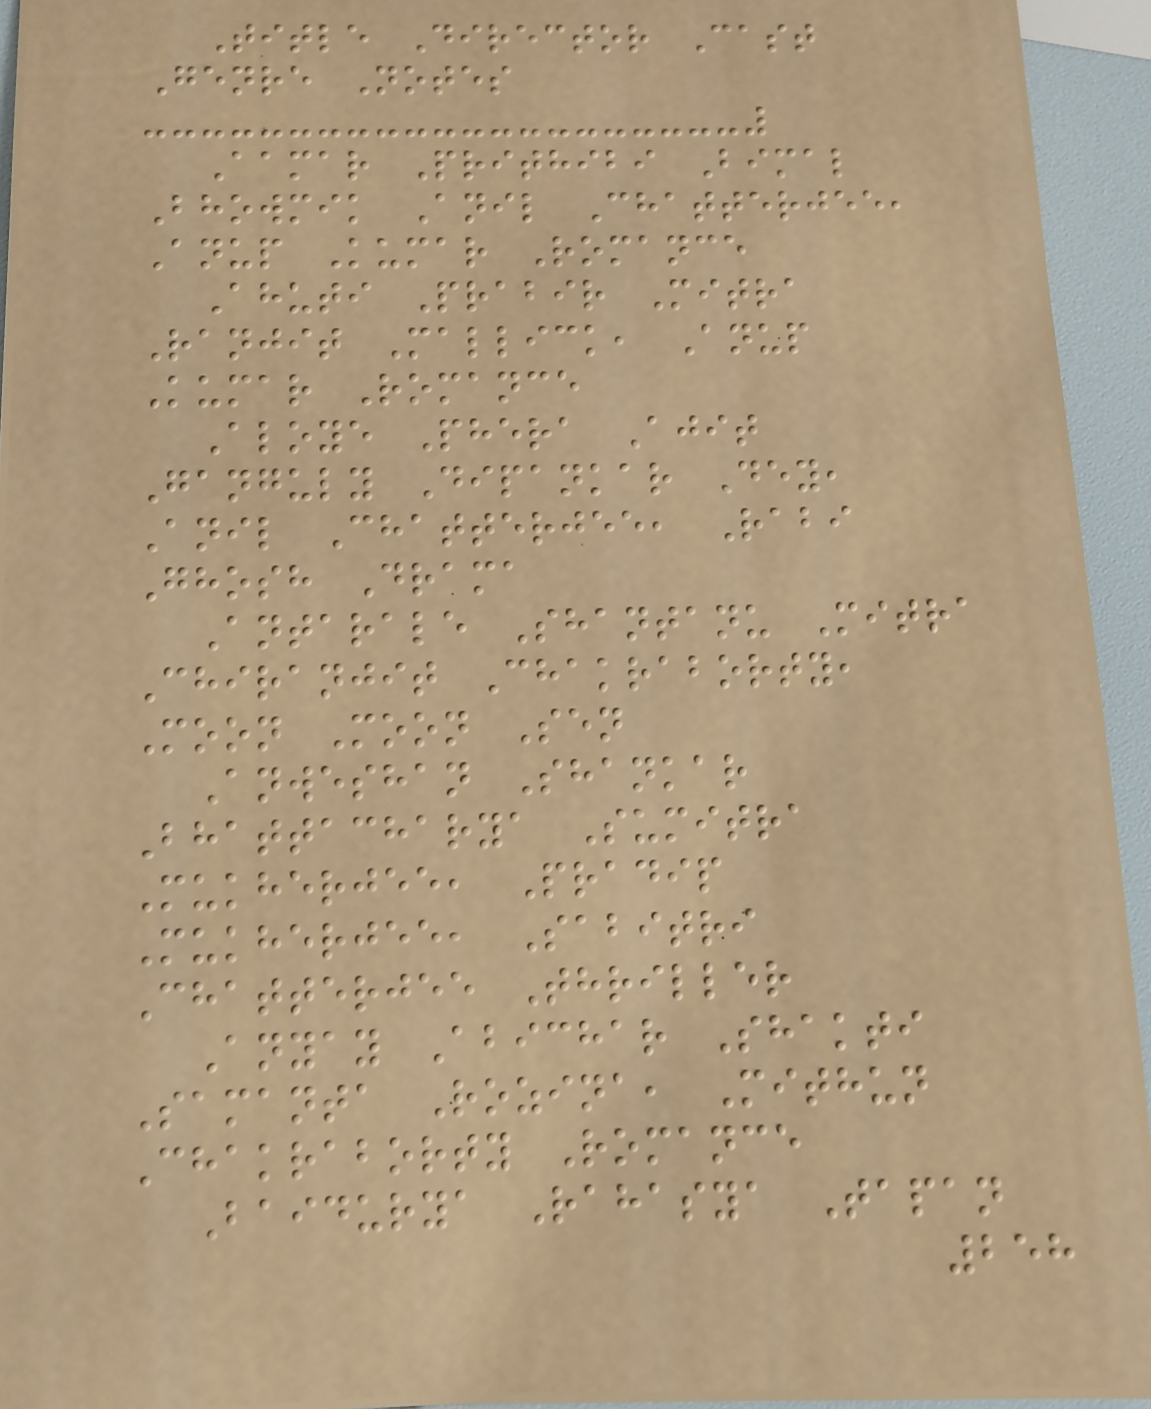Title Director Cast
Genre Notes
Aamar Prithibi Bimal
Bhowmik Anil Chatterjee,
Anup Kumar Romance
Ahuti Prabir Mitra
Ranjit Mallick, Anup
Kumar Romance
Aloye Phera Ajit
Ganguly Dipankar Dey,
Anil Chatterjee, Rabi
Ghosh Drama
Antarale Shantanu Mitra
Chiranjit Chakraborty,
Moon Moon Sen
Anweshan Shankar
Bhattacharya Sumitra
Mukherjee, Pradip
Mukherjee, Sabitri
Chatterjee Thriller
Anyay Abichar Shakti
Samanta Rozina, Mithun
Chakraborty Romance
Baidurya Rahasya Tapan
258
